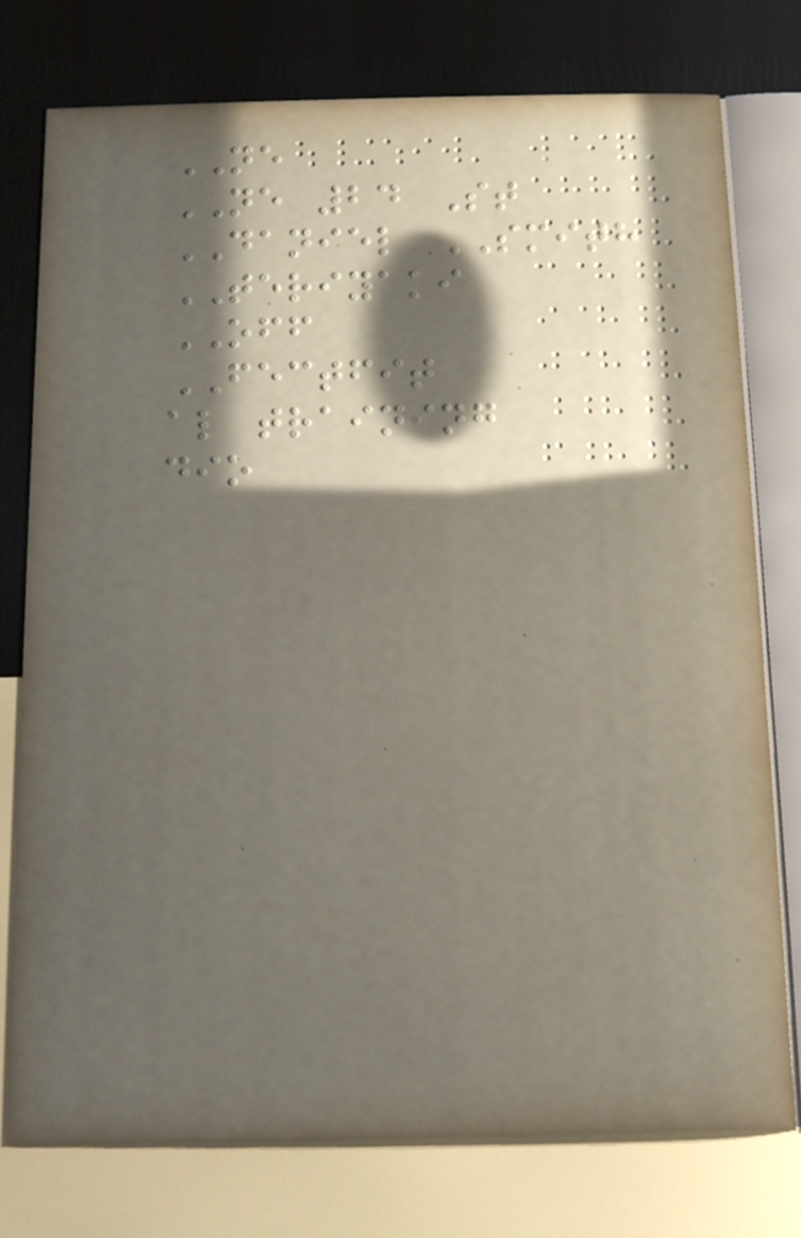NE
NE 24 St
DANIEL SMITH
TERIYAKI
OFF
FECTFIT
al training
dio
